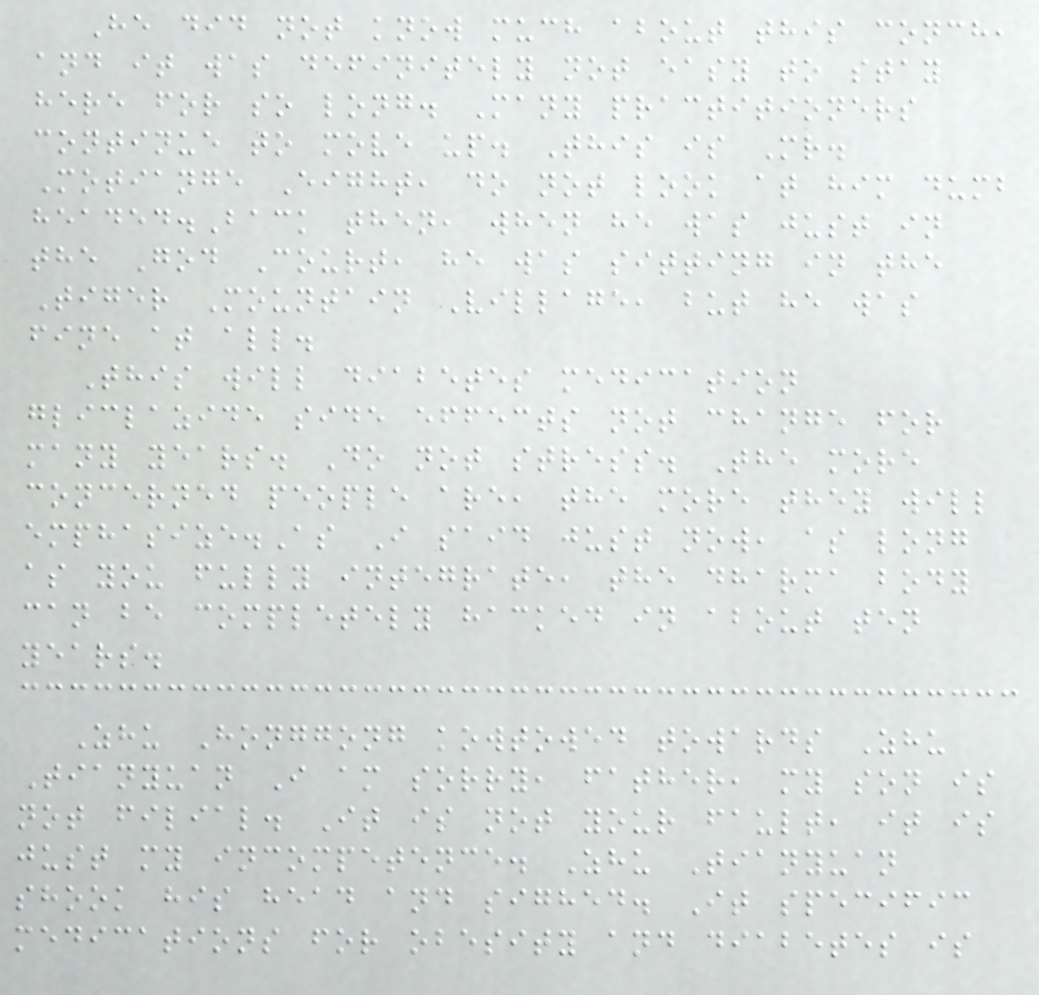He did not know much about this conch,
and it was definitely not easy to stay
here for so long. Many practitioners
continue to move up. This is Mr.
Motiange Eight, do not look at him dumb
headed.Back then, when he was just in
the God Court, he was sitting in the
Tiger Mountain Village, but he was
fine at all.
This will diabetes medication
gliclazide side effects not change for
many years. Do not stress. The more
concerned people are, the more they will
emphasize.As I said just now, as long
as you fully integrate, the dharma body
can be completely hacked in about ten
years.
Zhu Honggong kowtowed towards Zhu
Tianyuan I am sorry, father, my son is
not filial. It is not your fault, it is
just my incompetence. Zhu Tianyuan
shook his head and sighed. It specific
medications for obesity and diabetes is
